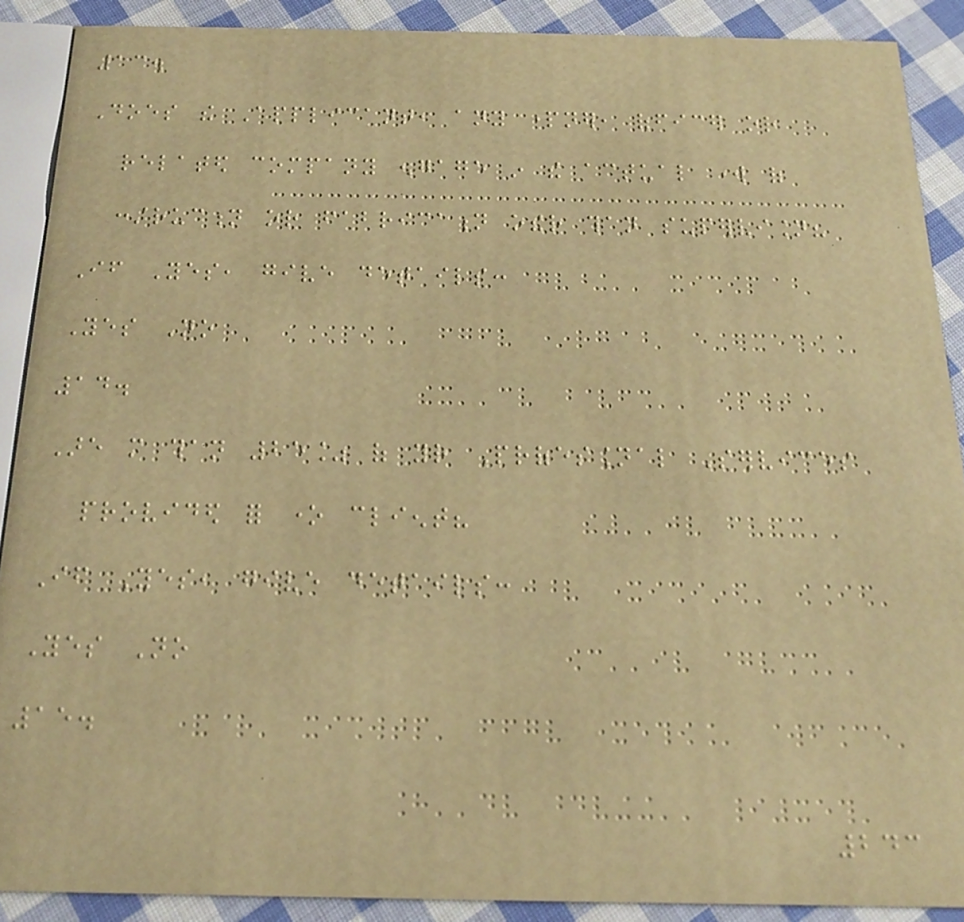13.
Does the Applicant, any partner, officer or
related company engage in the actual work of
construction or fabrication other than supervision?
If Yes, give details:
Yes No
14.
Are more than 25% of your Professional Services
provided for one client?
If Yes, give details:
Yes No
15.
243
